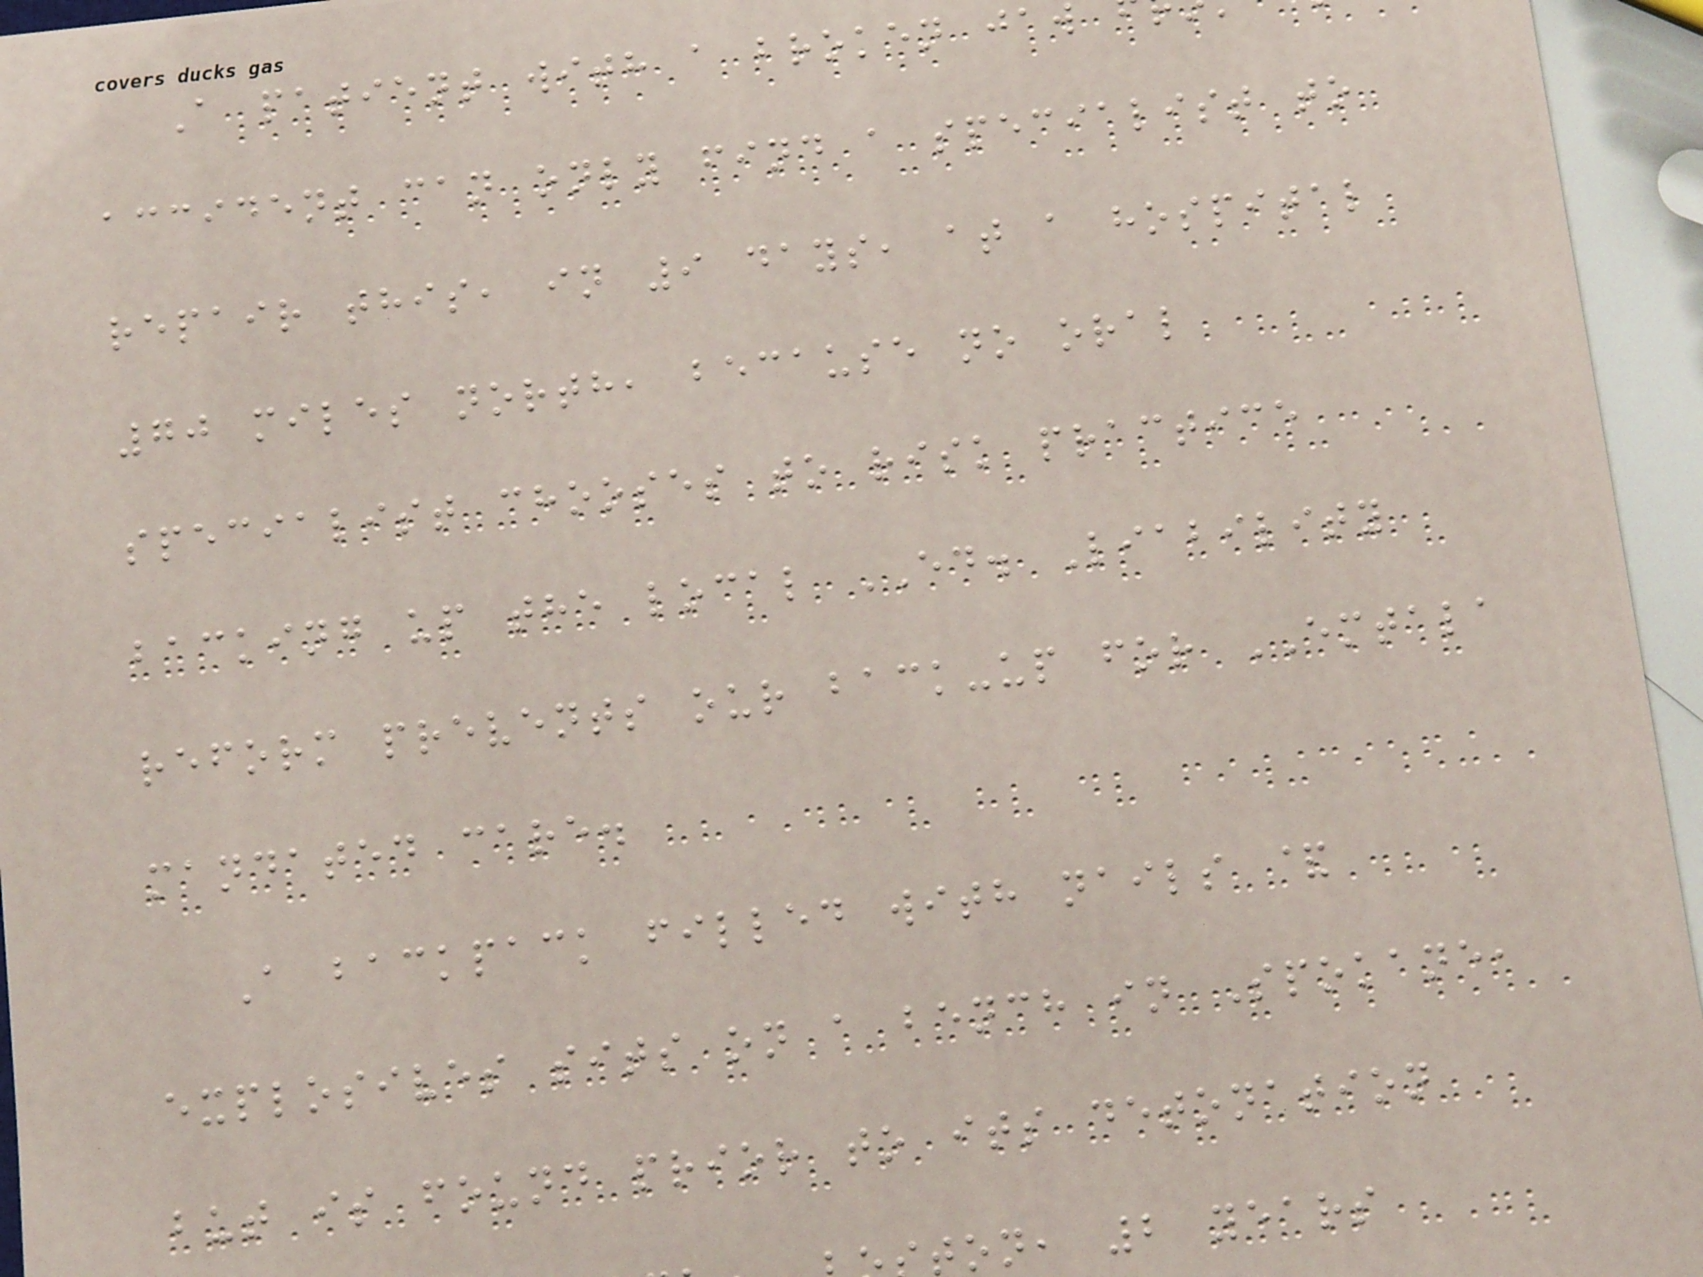A patient with a broken jaw
accident can only find a specialist to
repair this, in 9 days, at a hospital
70 miles north, because no oral
specialist chooses to risk practice
backing up the local ED. Liability
reform prevents our back-up for EMTALA
mandated care.
A backpack filled with nails &
explosives sits on a bench in Spokane,
but is found prior to its detonation
ton, 2 years
